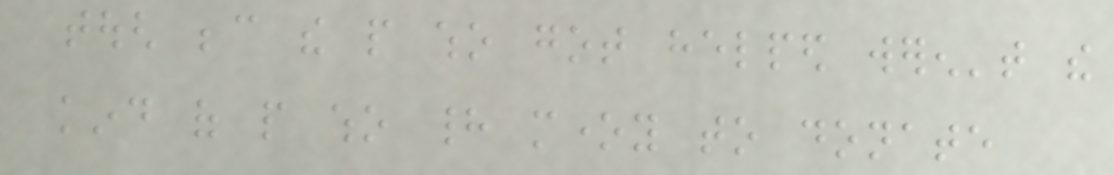tough because the people who got helped weren't the
kind of people who had money to donate
